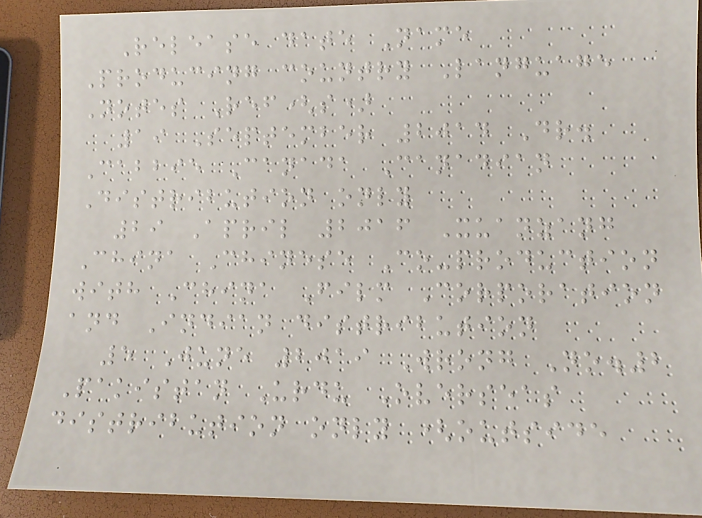Release date Name
Producing country Language
Notes Ref(s)
19 September 2014 Dr.
Cabbie Canada Canadian
Distribution only
29 April 2016 Xuanzang
China Chinese Co-production
with China Film Corporation
and Indian distribution
5 June 2019 Wrong No.2
Pakistan Urdu Overseas
distribution only (outside
